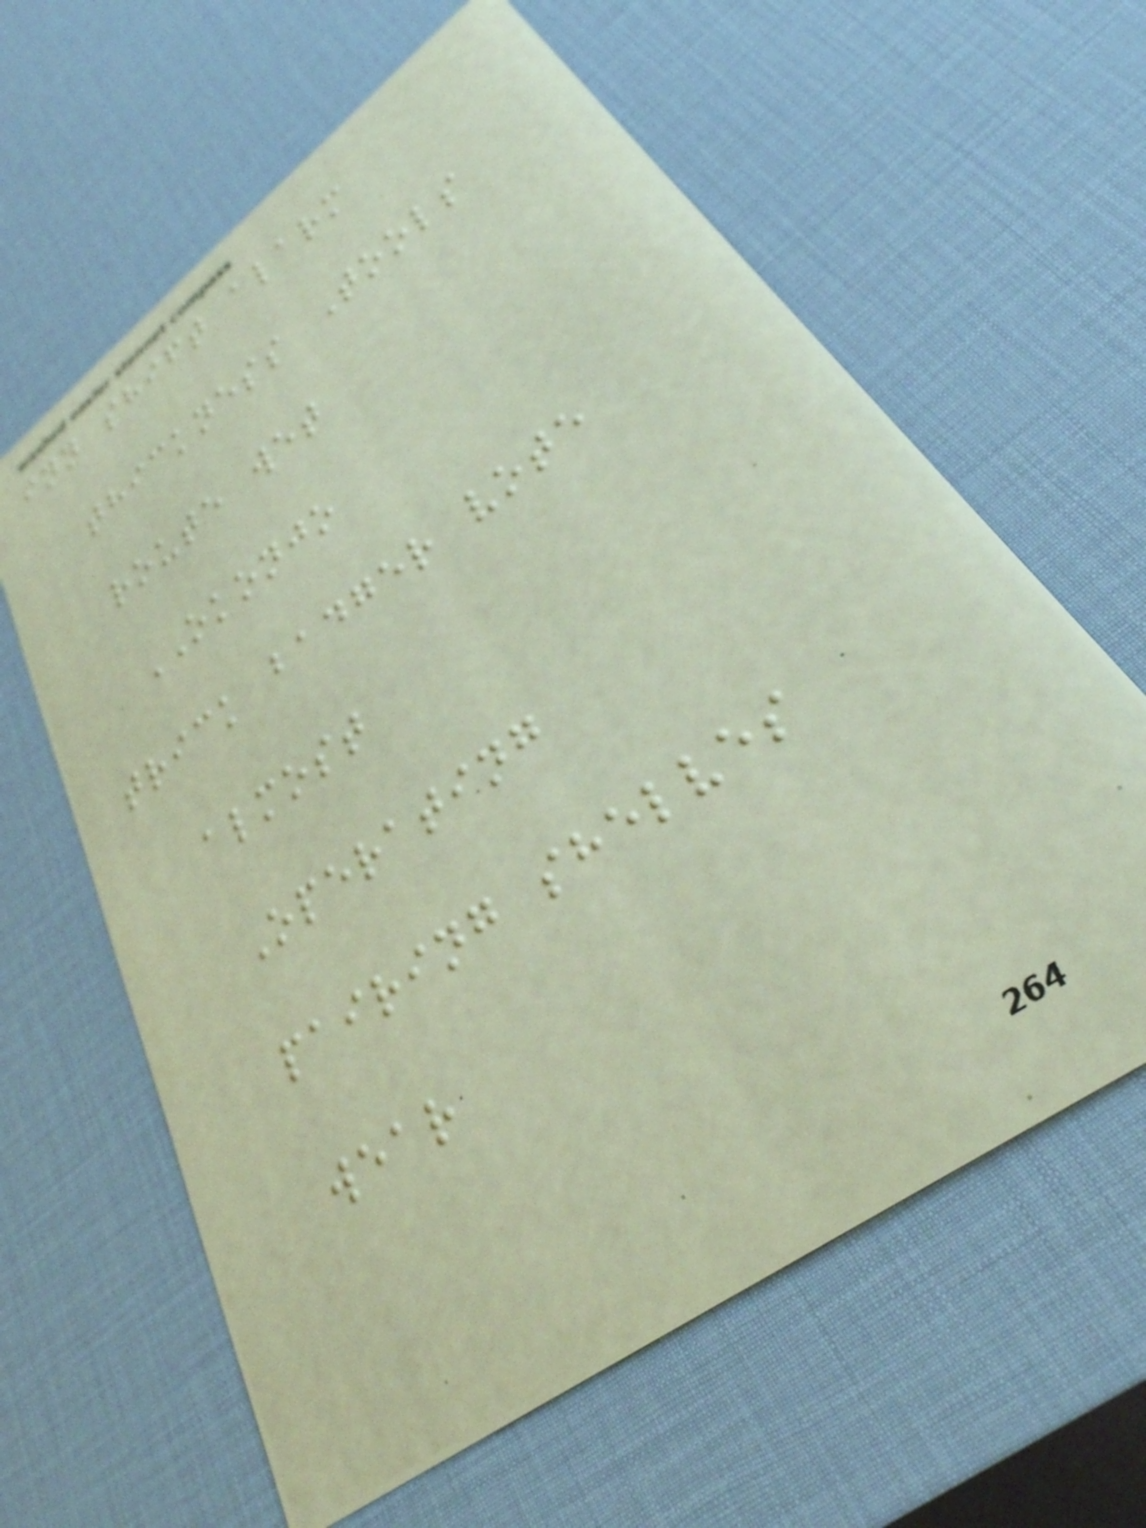inn shift alarm
thickness Tools
route wet
OKONJO
trick badger vote
almost
Operating
pairing shelves
wear
